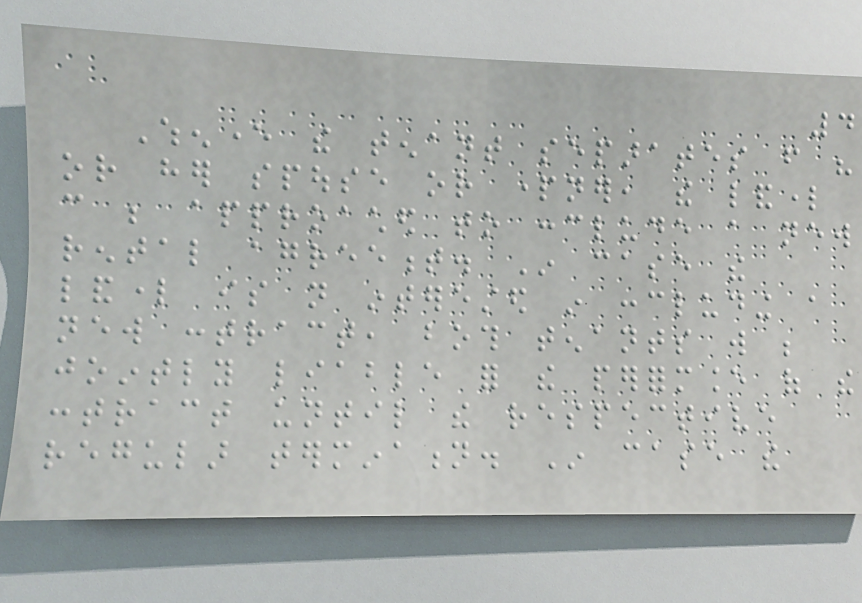4
Whenever the tenant separates from his
or her spouse or partner, the landlord
can be approached to conclude a new
rental agreement. In case the
landlord is not interested in concluding a
new contract, both tenants will be
jointly liable for the performance of the
contract until the respective
regular termination. In case the
